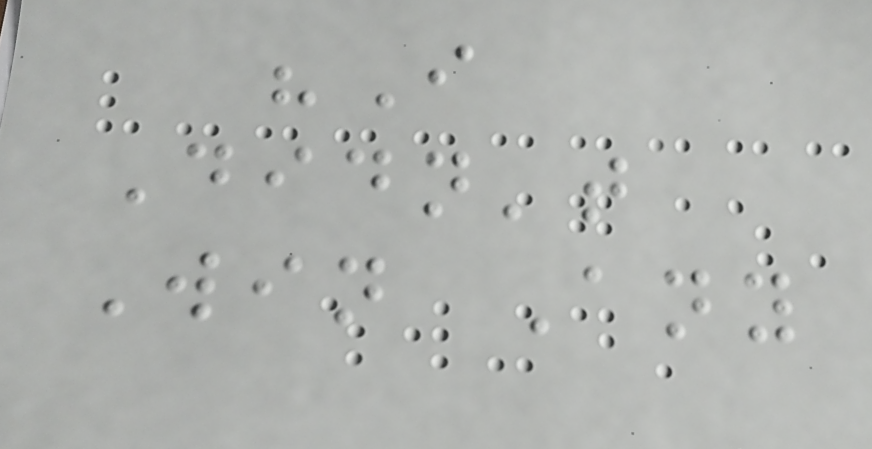"I
Didn't
Win Any
